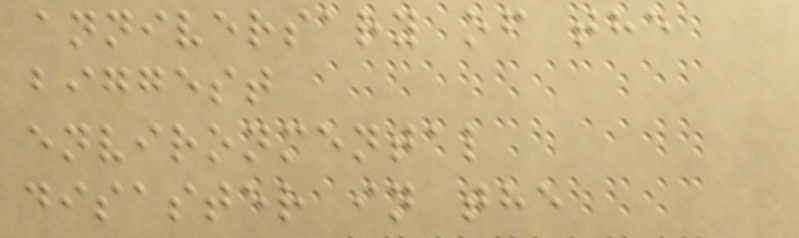anniversary of the
biggest
environmental
disaster in the
